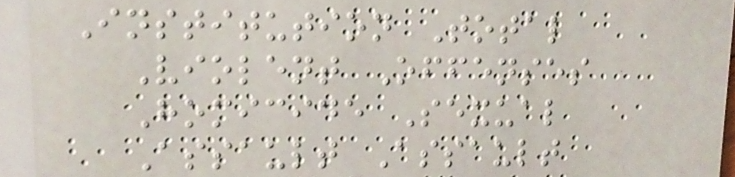Institution Total
Violent Offenses
Homicide Sexual
Assault Assault
